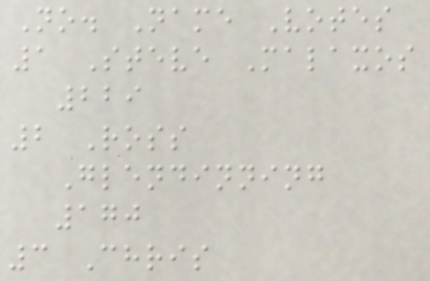No. Name Votes
1 Steve Malaxos
229
2 Ross
Glendinning
170
3 Chris
